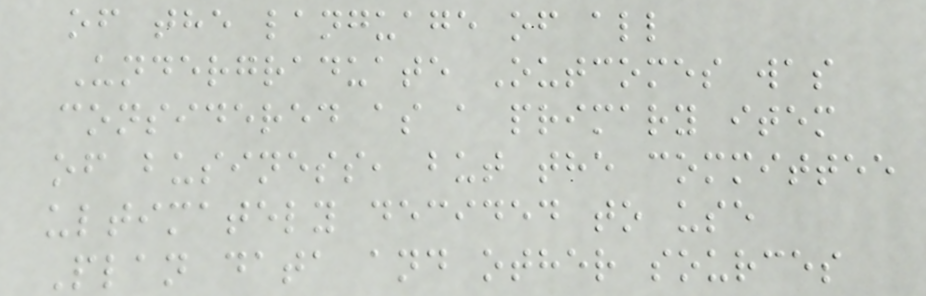of the language of all
Undergraduate Outcomes was
considered as a primary item
of business, but the committee
ultimately decided to use
Plan data and other sources
